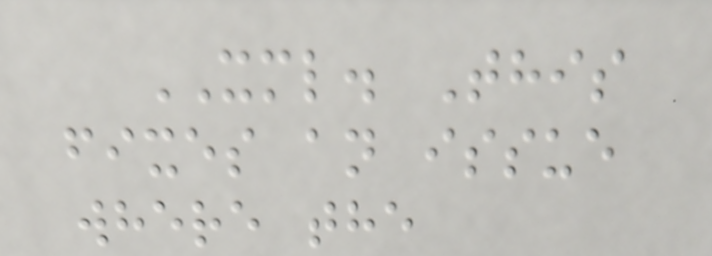XML. This
fixes an issue
where the
